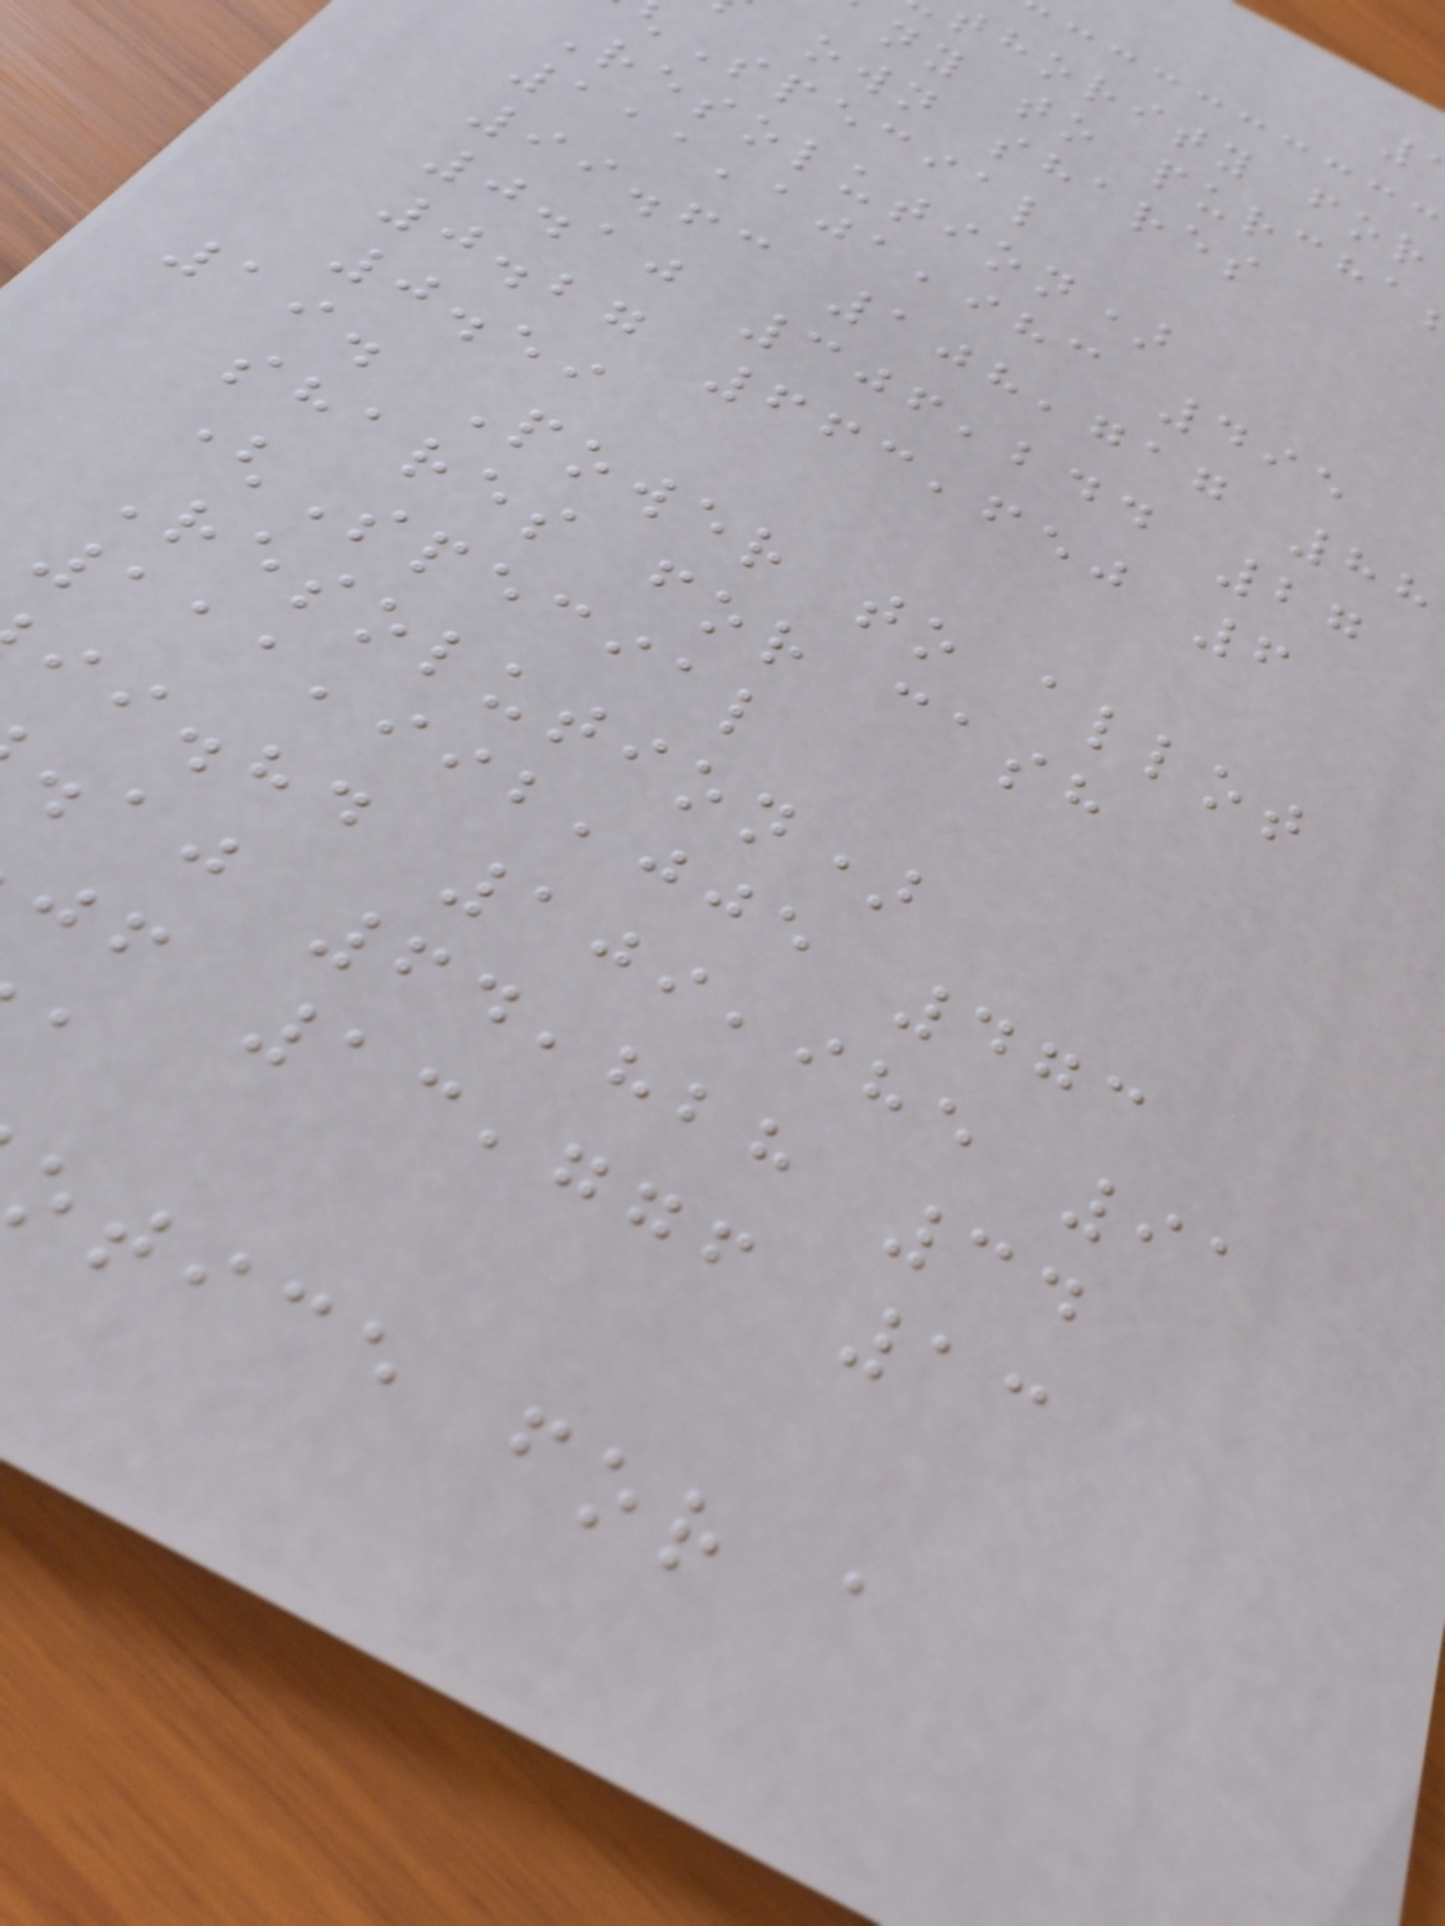thority for
ny to purcha
own shares
Special
Resolution)
111,101,983 495
99.63 108,717 88
0.10 306,244 27
0.27 663,650 6
0.59
19. Power to allot
shares for cash
(Special
Resolution)
111,992,005 473
ii.hd 109,985 91
.aj 64,828 34
jf 13,776 13
otice for a
